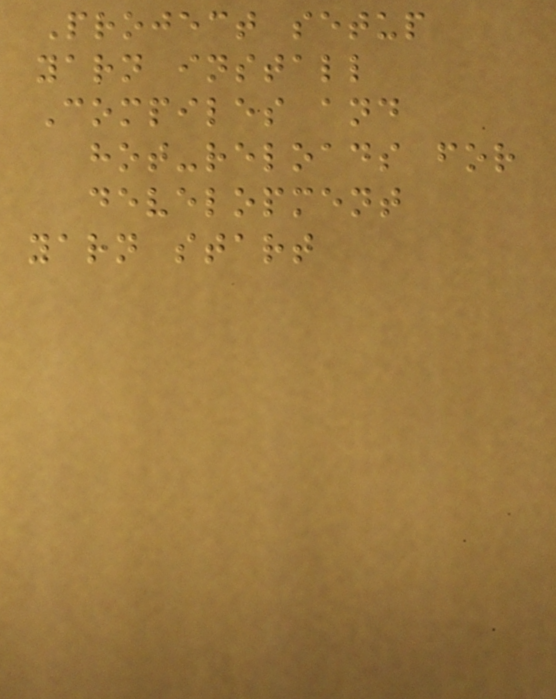Project setup
yarn install
Compiles and
hot-reloads for
development
yarn start
